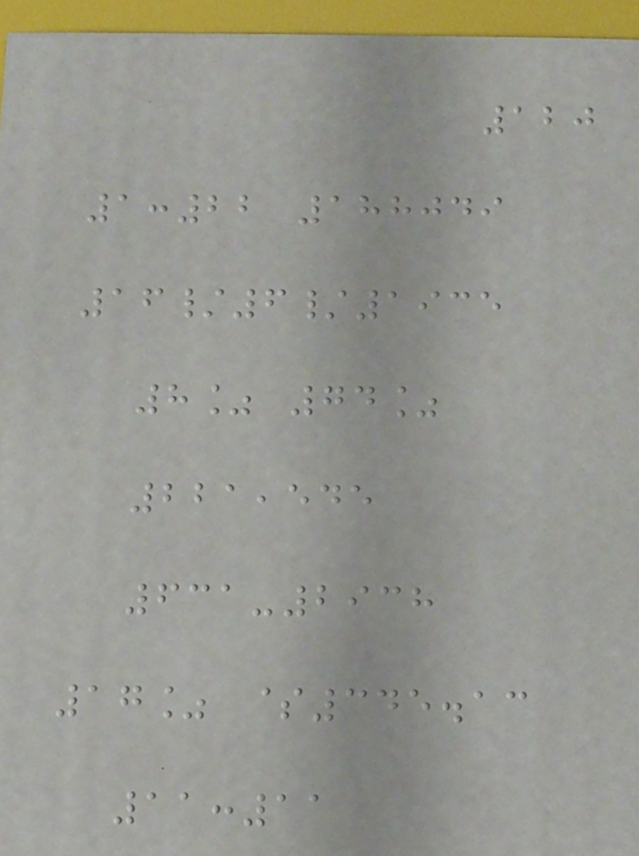120
1:22 188049
16/6/1935
8% 74%
221,545
631-2938
17% $345.13
11:11
